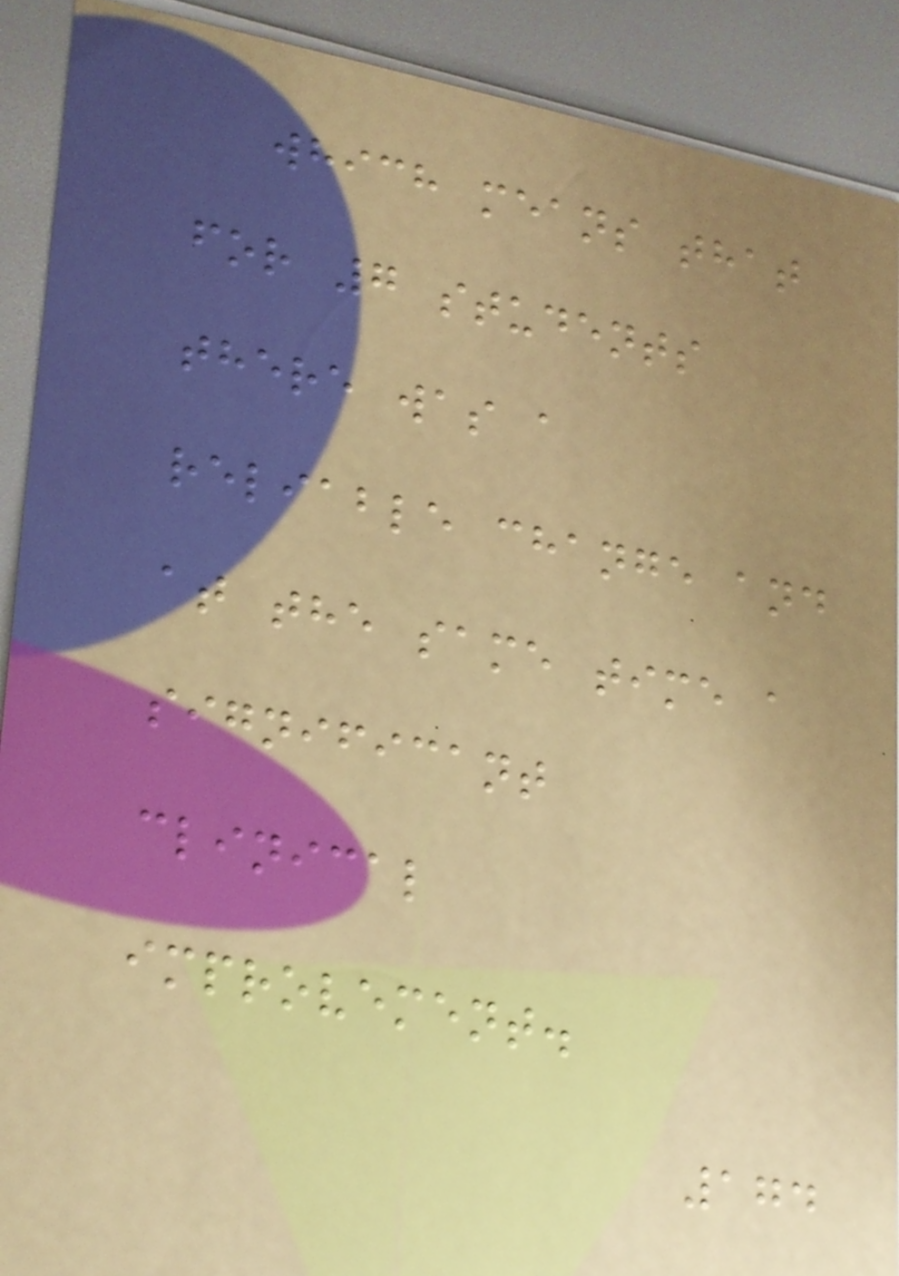which means that
for 7 students
there was a
reliable change and
at the same time a
significant
clinical
improvement.
174
